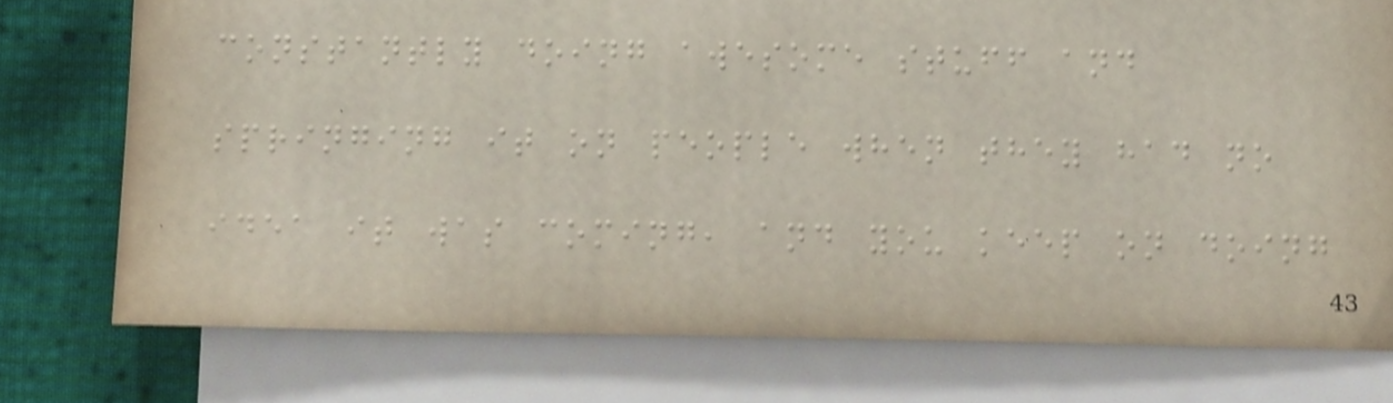constantly doing awesome stuff and
springing it on people when they had no
idea it was coming, and you keep on doing
